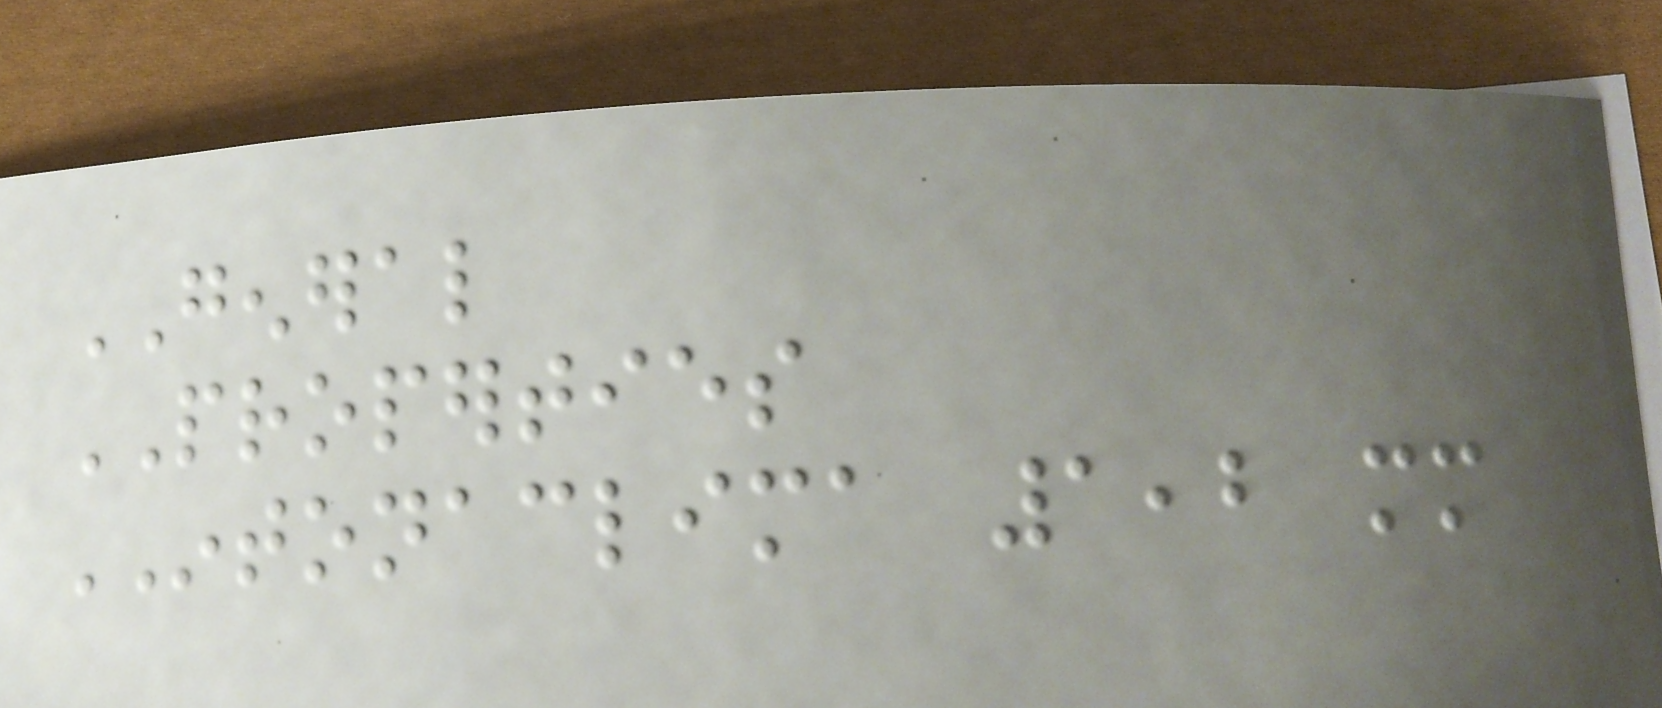GENERAL
PROPERTIES
INTONACLIMA 1,2 mm
